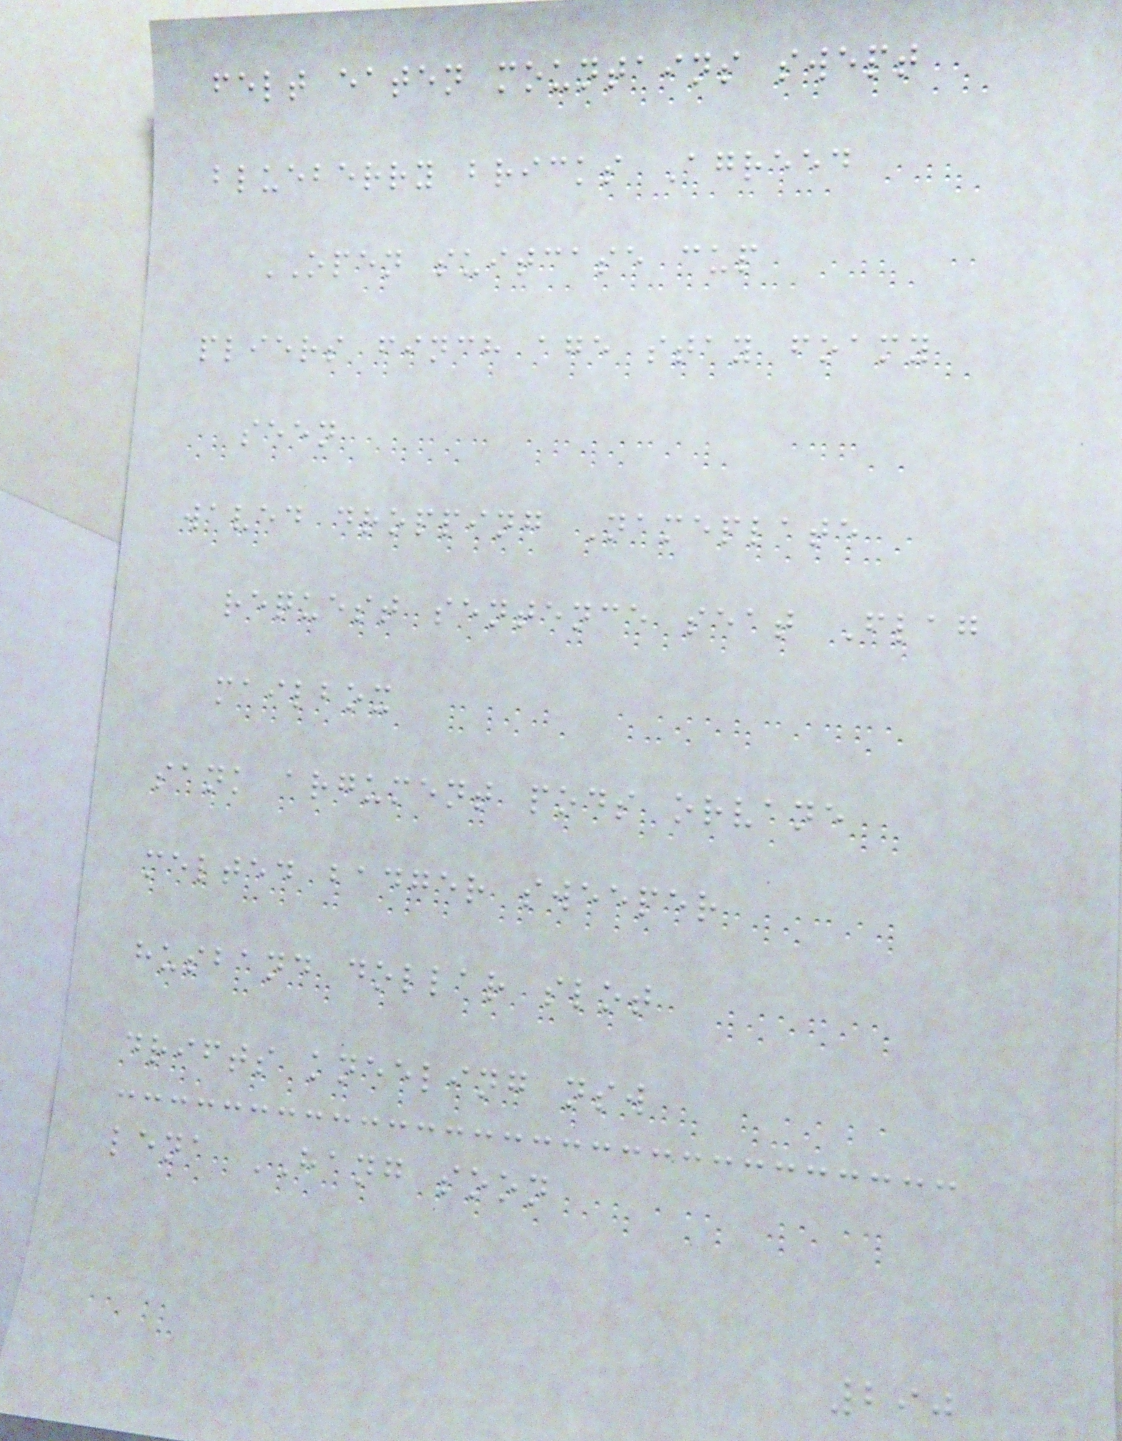felt eaten mountains swept
blueberry bricks Agreed
OPEN suitcase cup
pliers finch age stay foamy
seen
waved dropping Nameplate
request sentence seat Flag
mailbox
sank argument pods orvane
melted badger sweeper
husband dollar slot
drifts kneeling nsw
lena HANG soon
290
